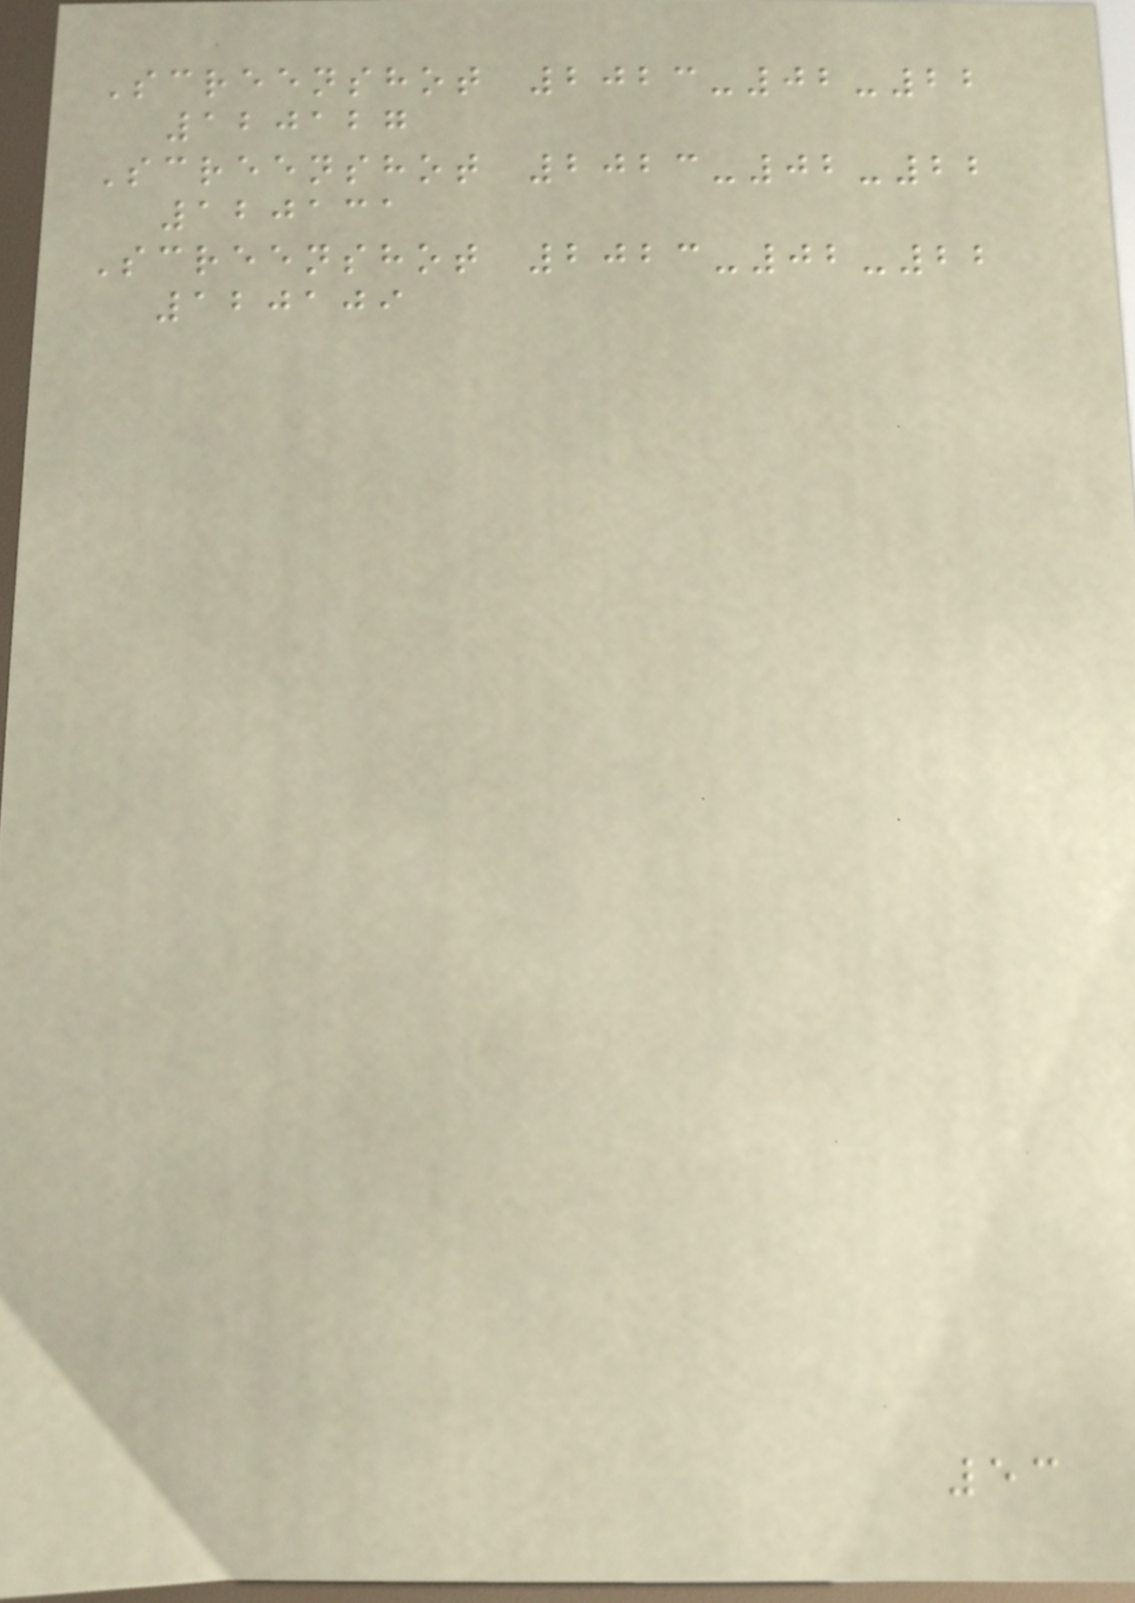Screenshot 2023-02-22
120127
Screenshot 2023-02-22
120131
Screenshot 2023-02-22
120109
53
